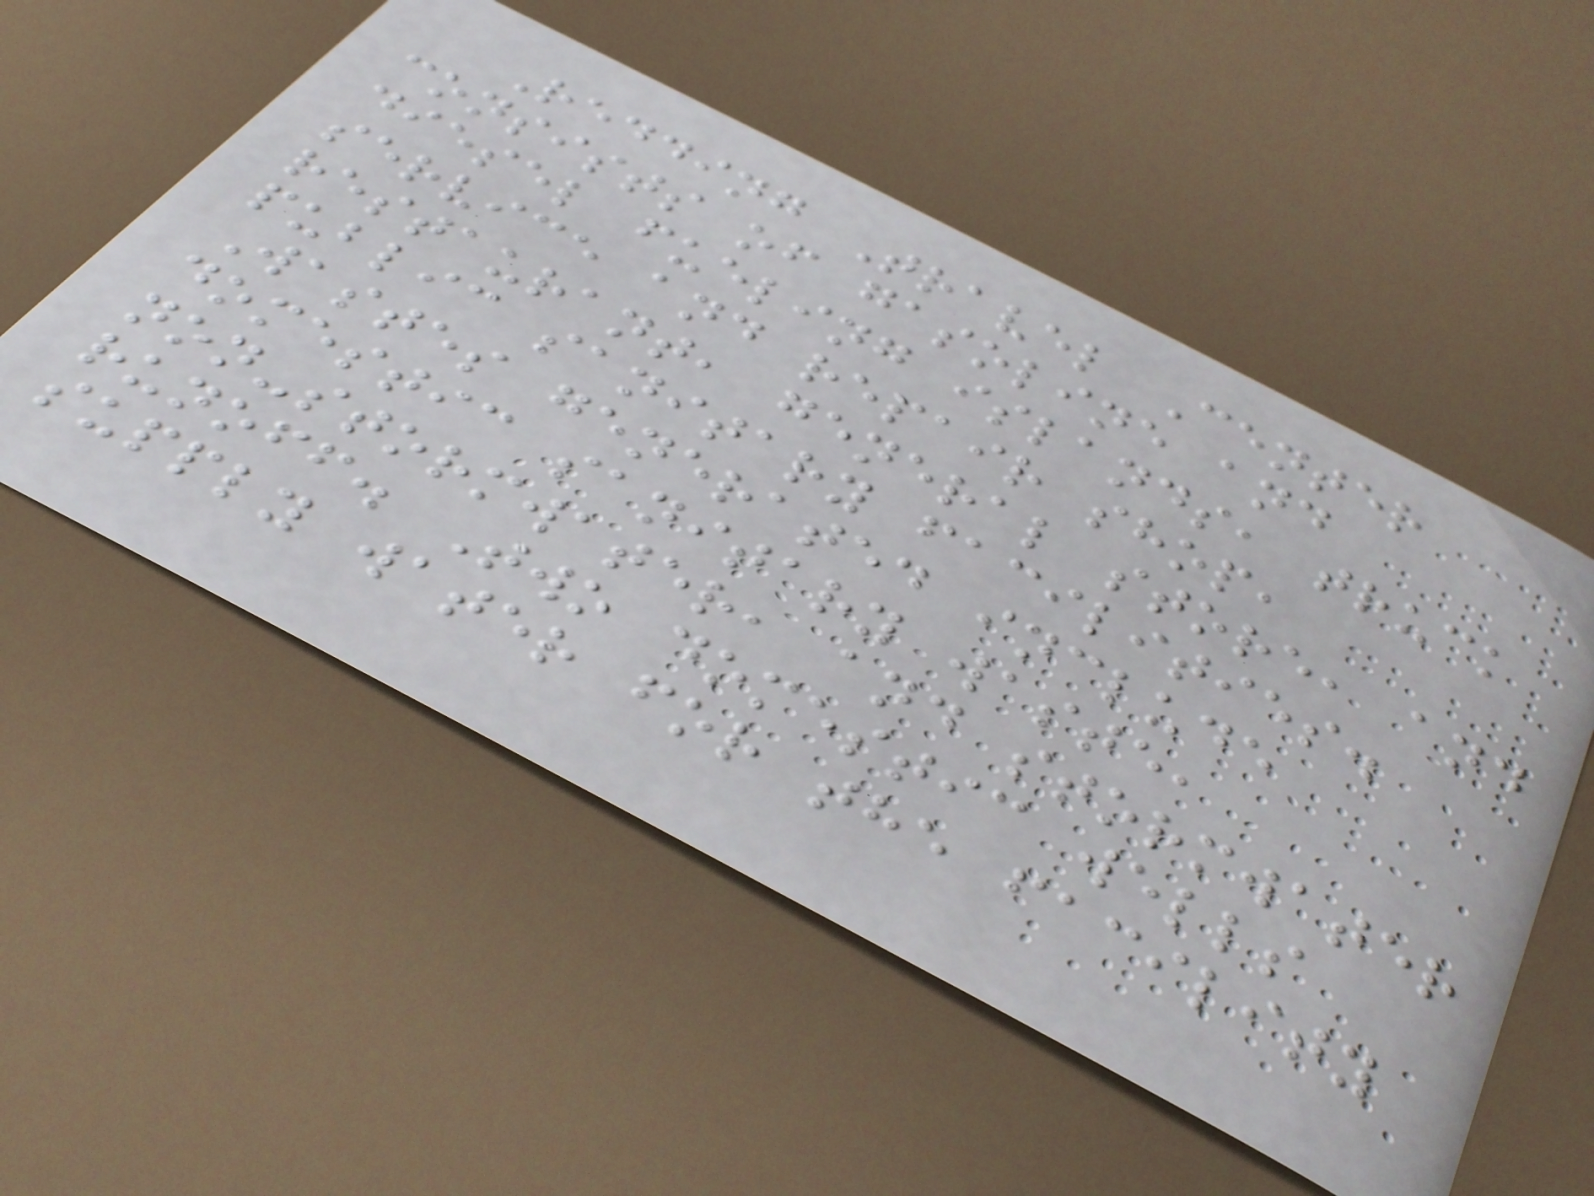Redding Travel Center
consists of gasoline and
diesel fueling islands, truck
service and repair shop,
restaurant, general store, and
public sanitary facilities.
Wastes generated include
domestic sanitary waste,
non-stormwater, and stormwater
runoff. Two domestic wells
supply water for the facility
